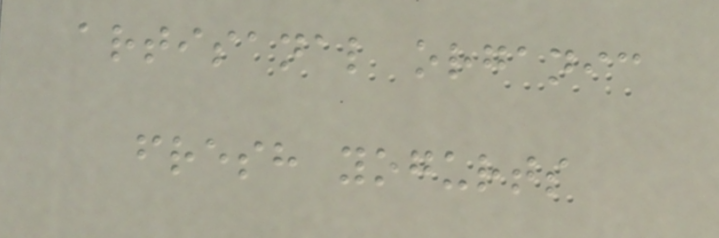artisanal organic
fresh yogurts
